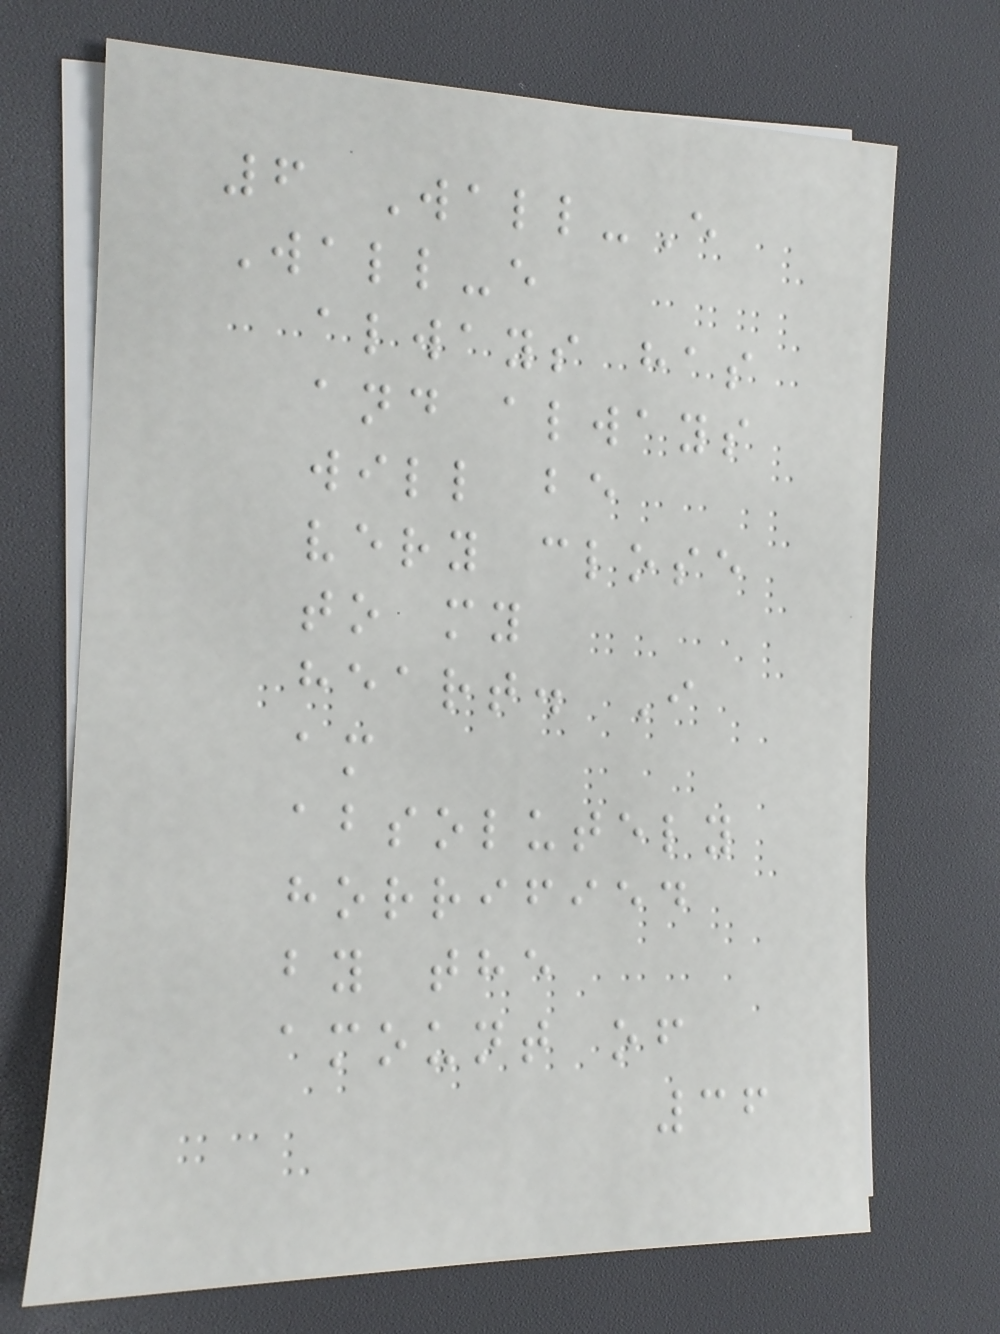6 Wall-E
Wall-e
always has
and always
will be
very close
to my
heart. I
am
absolutely
horrified
by the
amount of
36
